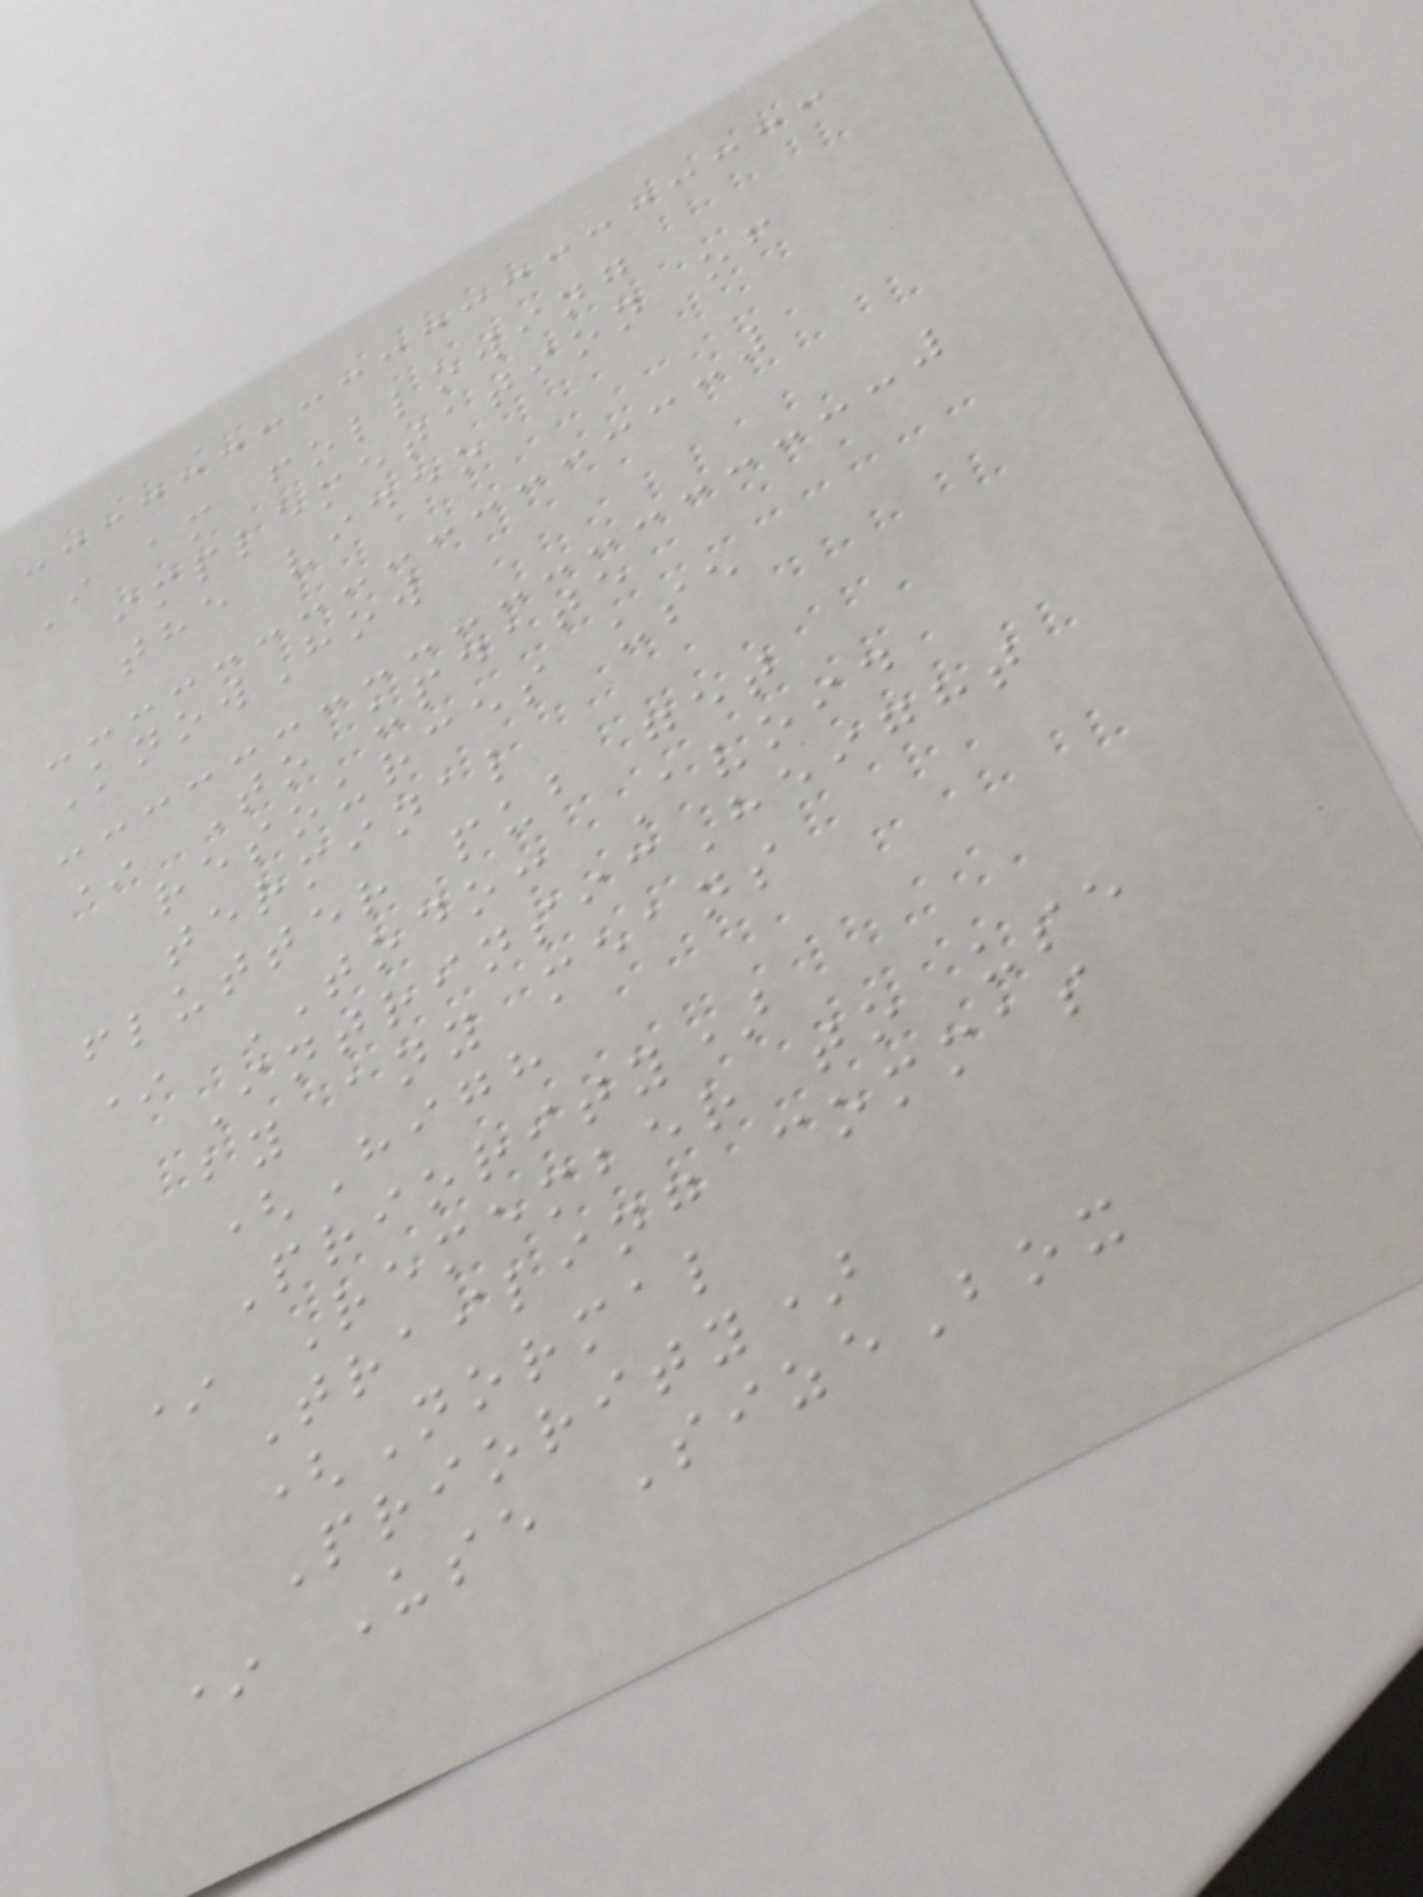I am following
implemetation of
the video
KnowHow
* To update
resources use
terminal
flutter pub get
* TODO: Avoid
IntrinsicHeight
by any means
(High
Priority)
* Remember to use
Trailing commas
(Normal
Priority)
* Use SizeBox
